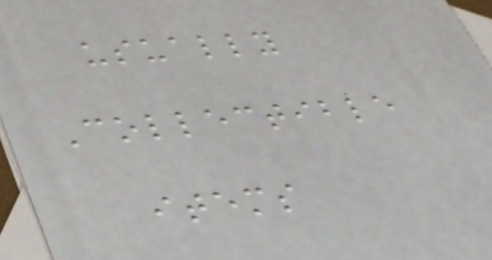usually
Collectible
items
